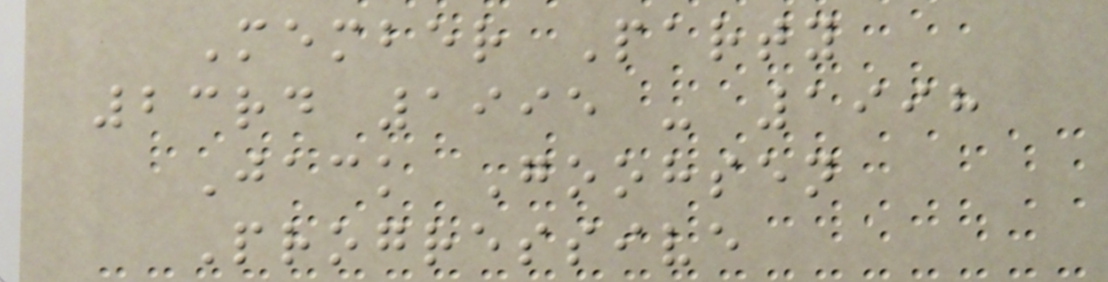Member Party
23rd 1995 - 1998
Jack Goohsen
Progressive
